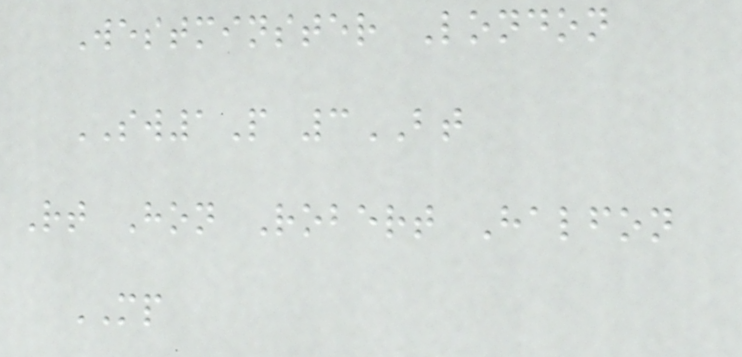Westminster London
SW1P 3BT
Rt Hon Robert Halfon
MP
